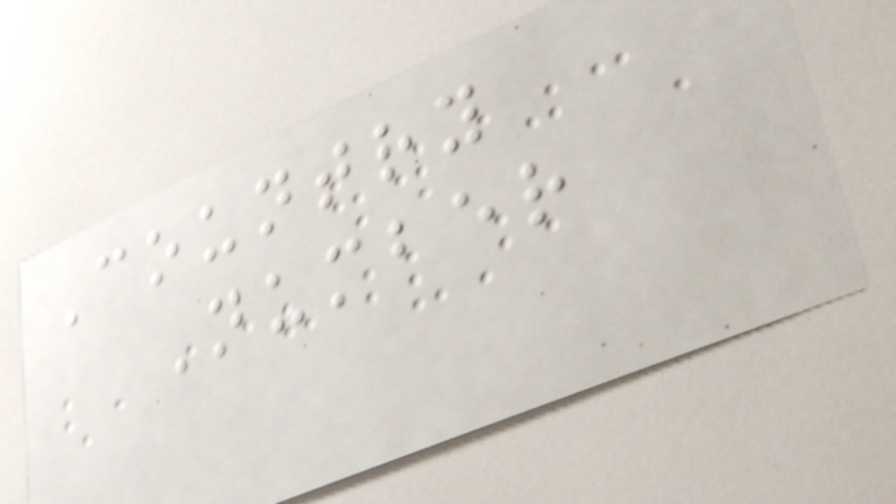Country
Number
